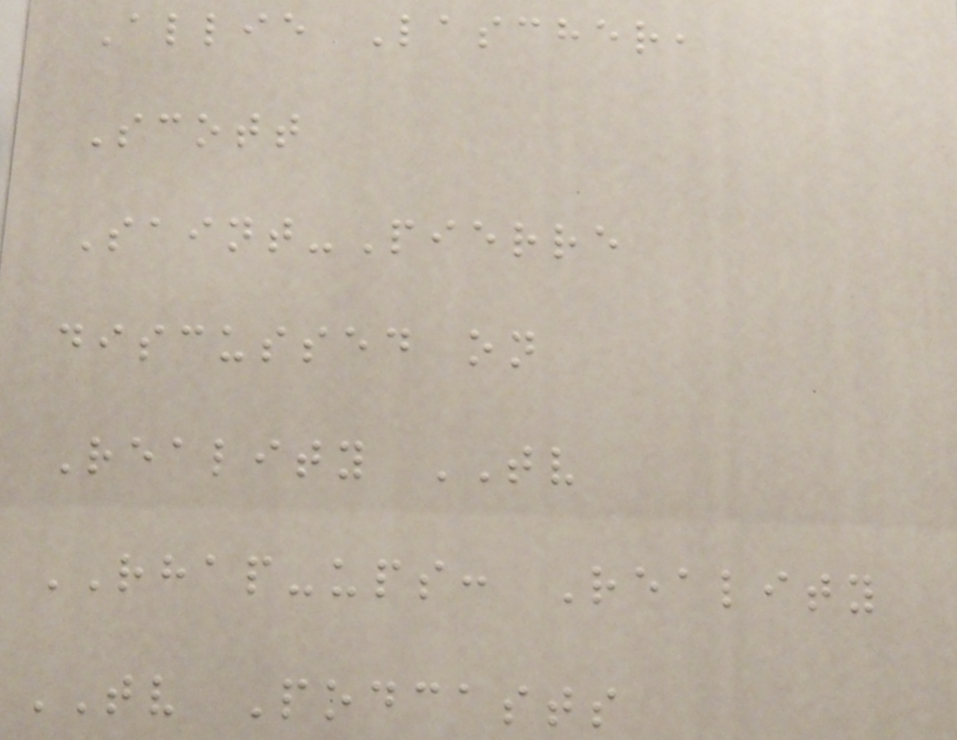Allie Lascher,
Scott
Saint-Pierre
discussed on
Reality TV
RHAP-ups: Reality
TV Podcasts
